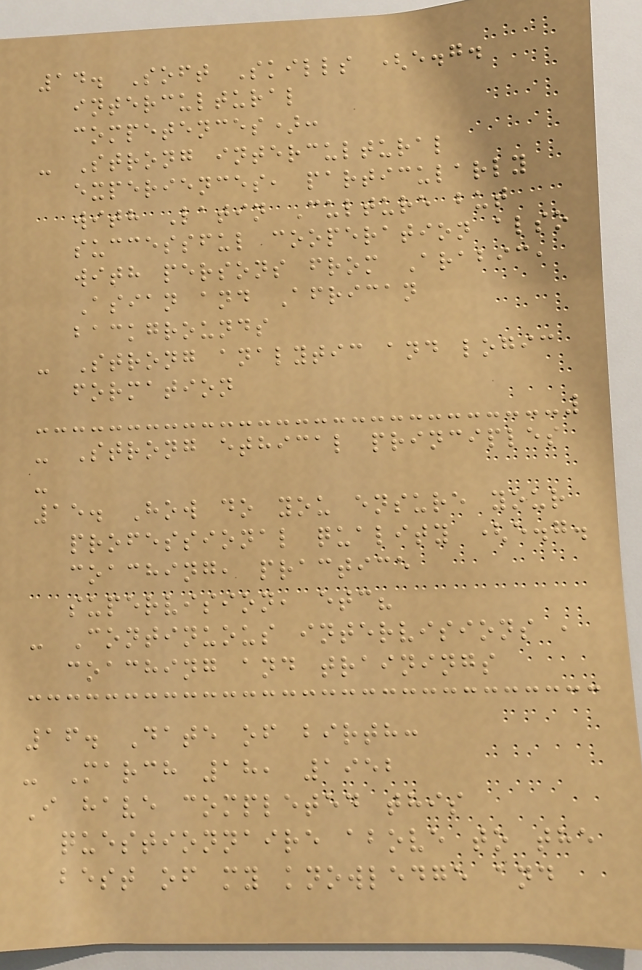14. Soft Skills (e.g.
intercultural
competences):
- Strong intercultural
experiences, particularly
with Latin Culture but
successful cooperation also
with persons from Arabic,
Asian and African
backgrounds
- Strong analytic and logic
formation
- Strong ethical principles
-
15. How do you ensure your
professional quality (e.g.
coaching, practice
supervision, etc?
- Continuous intervisions ,
coaching and trainings
16. Date of birth:
- March 18, 1952
I have completed this
questionnaire above to the
best of my knowledge and
